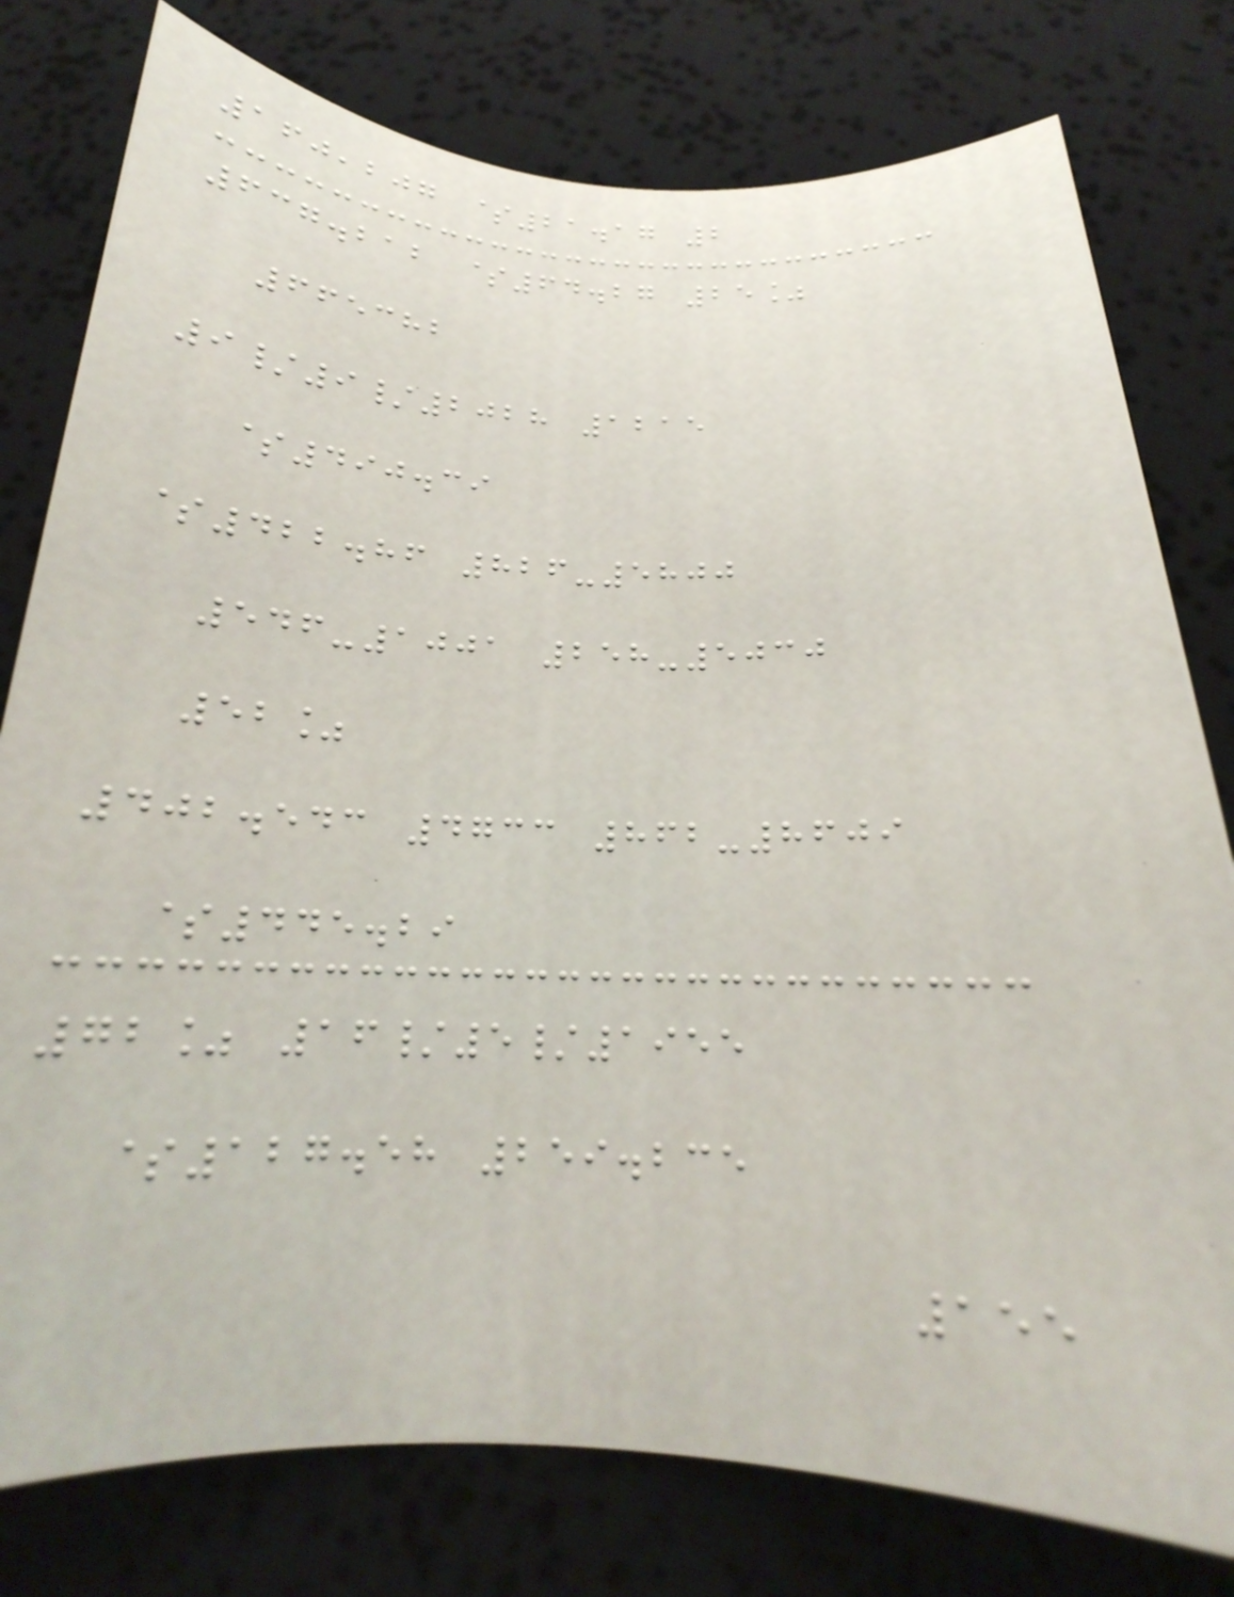160,207 $21.17 2
637.212 $64.27 25%
665382
9/9/2028 1215
$490.39
$422.86 826-5800
546-1001 258-5030
52%
402.543 4733 862-8609
$445.29
72% 16/5/1955
$127.58 259.235
155
